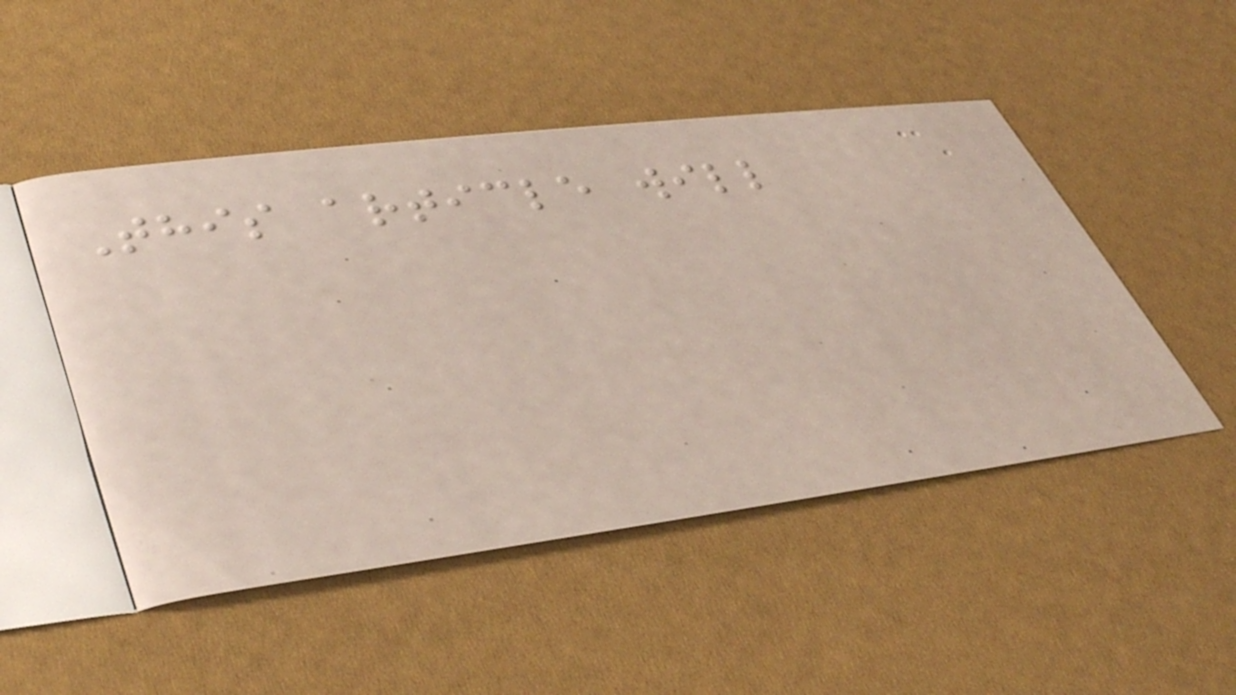This article will
